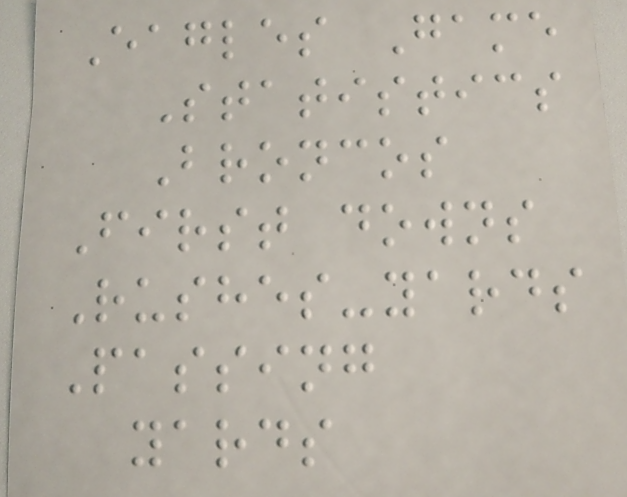Eagles Game
Statistics
Broncos
First downs
Rushes-yards
Passing
yards
